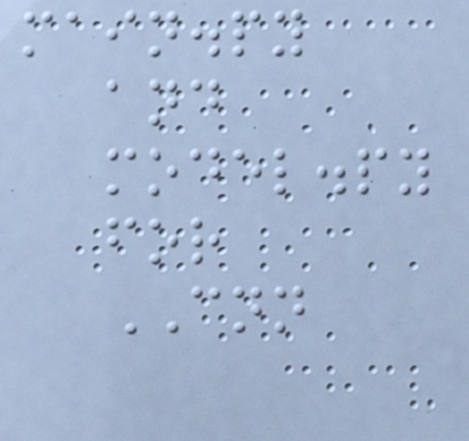main.py
and
model.py
for
CNN
